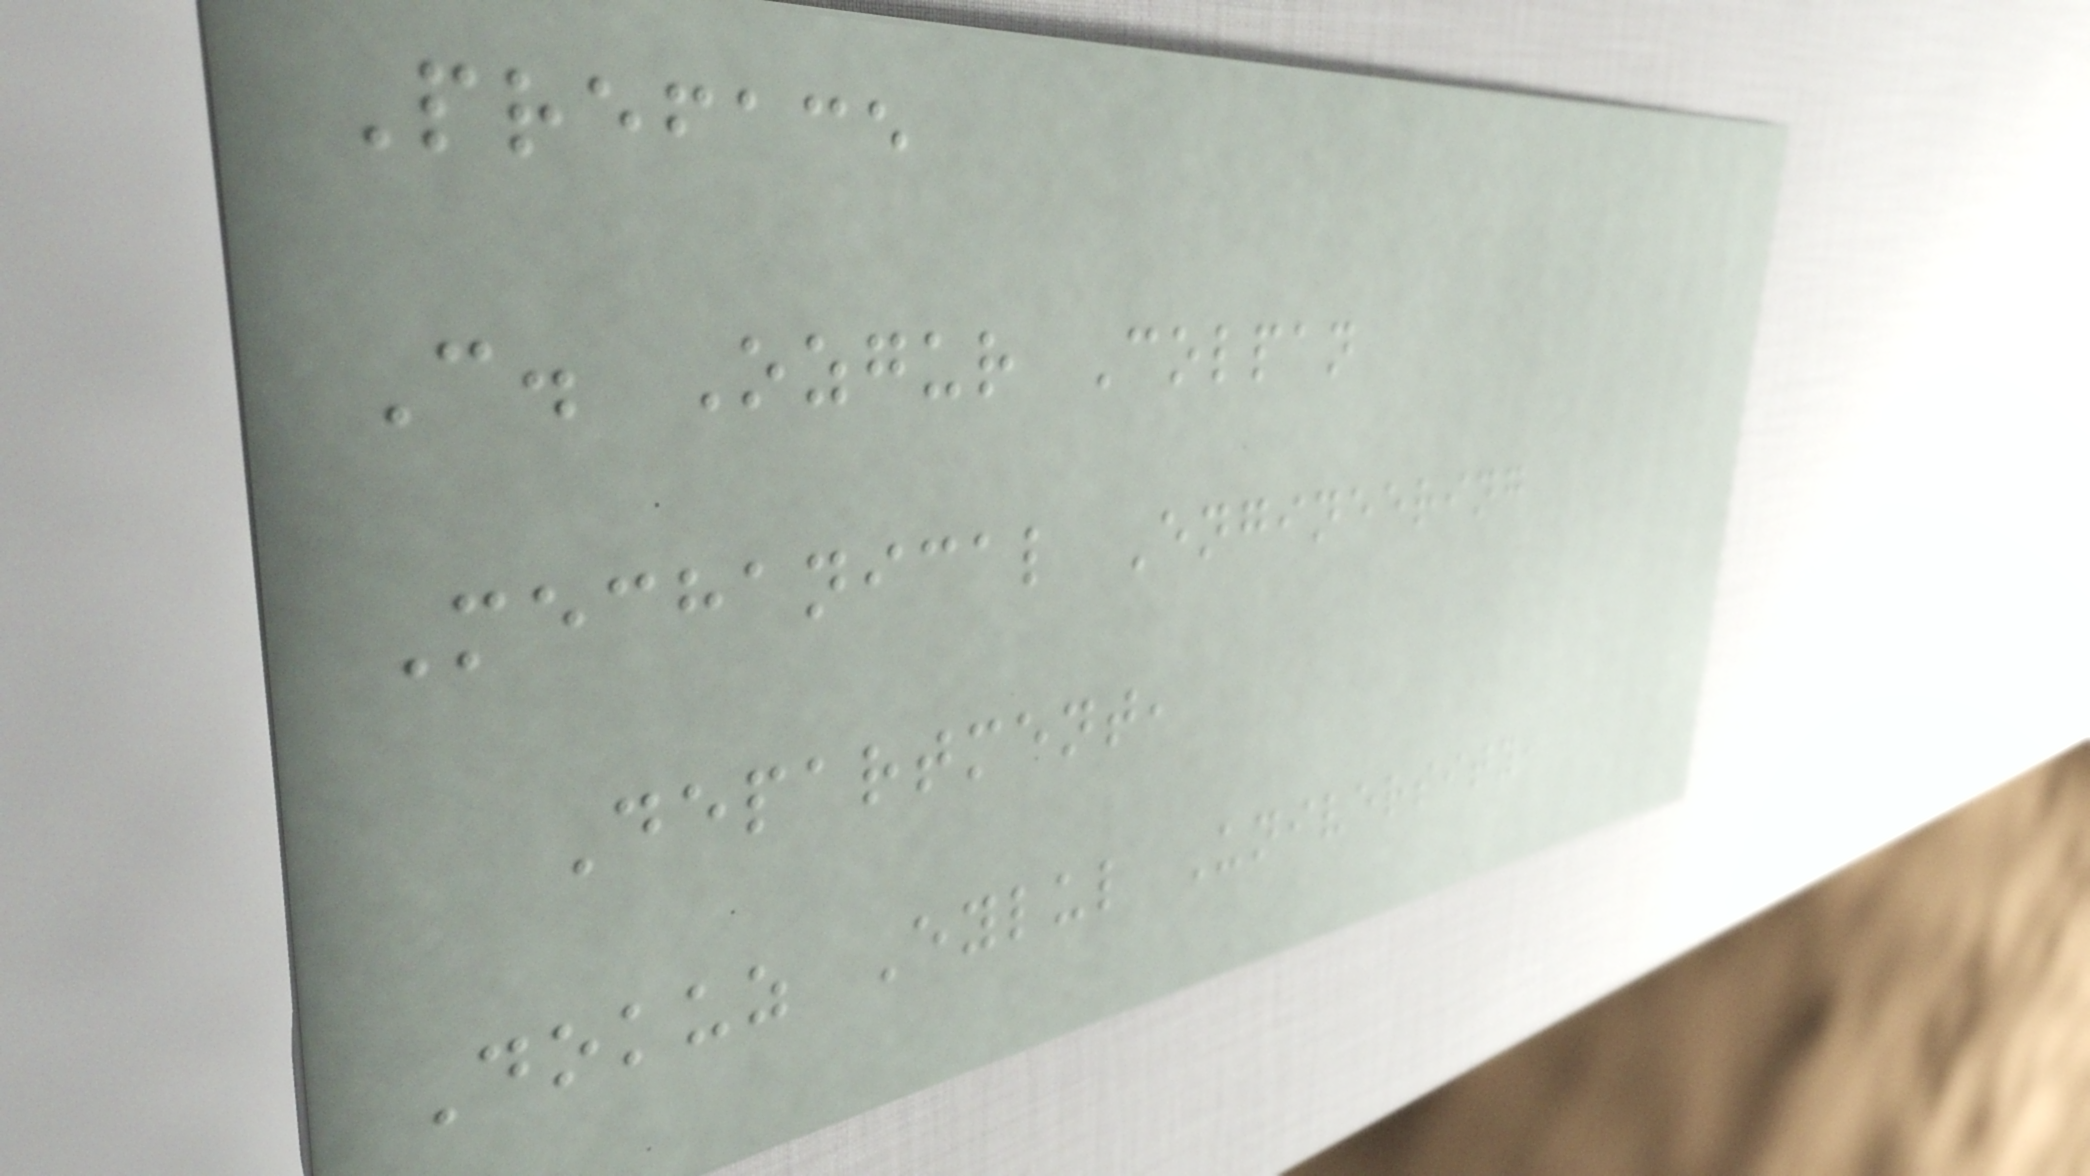Preface
C. Ozgur Colpan
Mechanical Engineering
Department,
Dokuz Eylul University,
